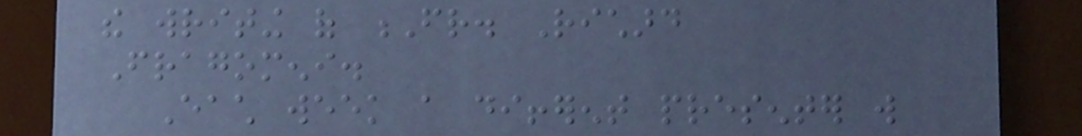the writing of Fr. Richard
Fragomeni.
Each week a different presenter will
